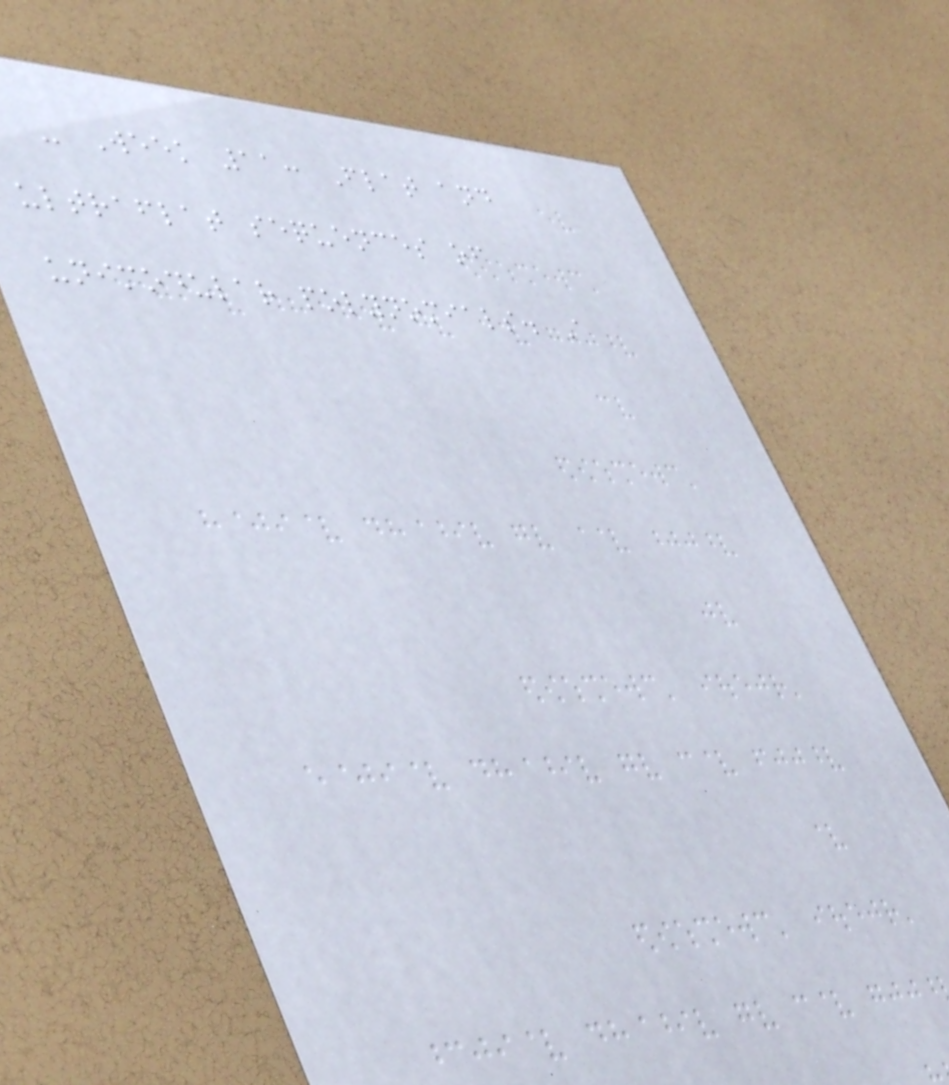- Week 11: Flat and
ultraflat sequences of
unimodular polynomials. A
